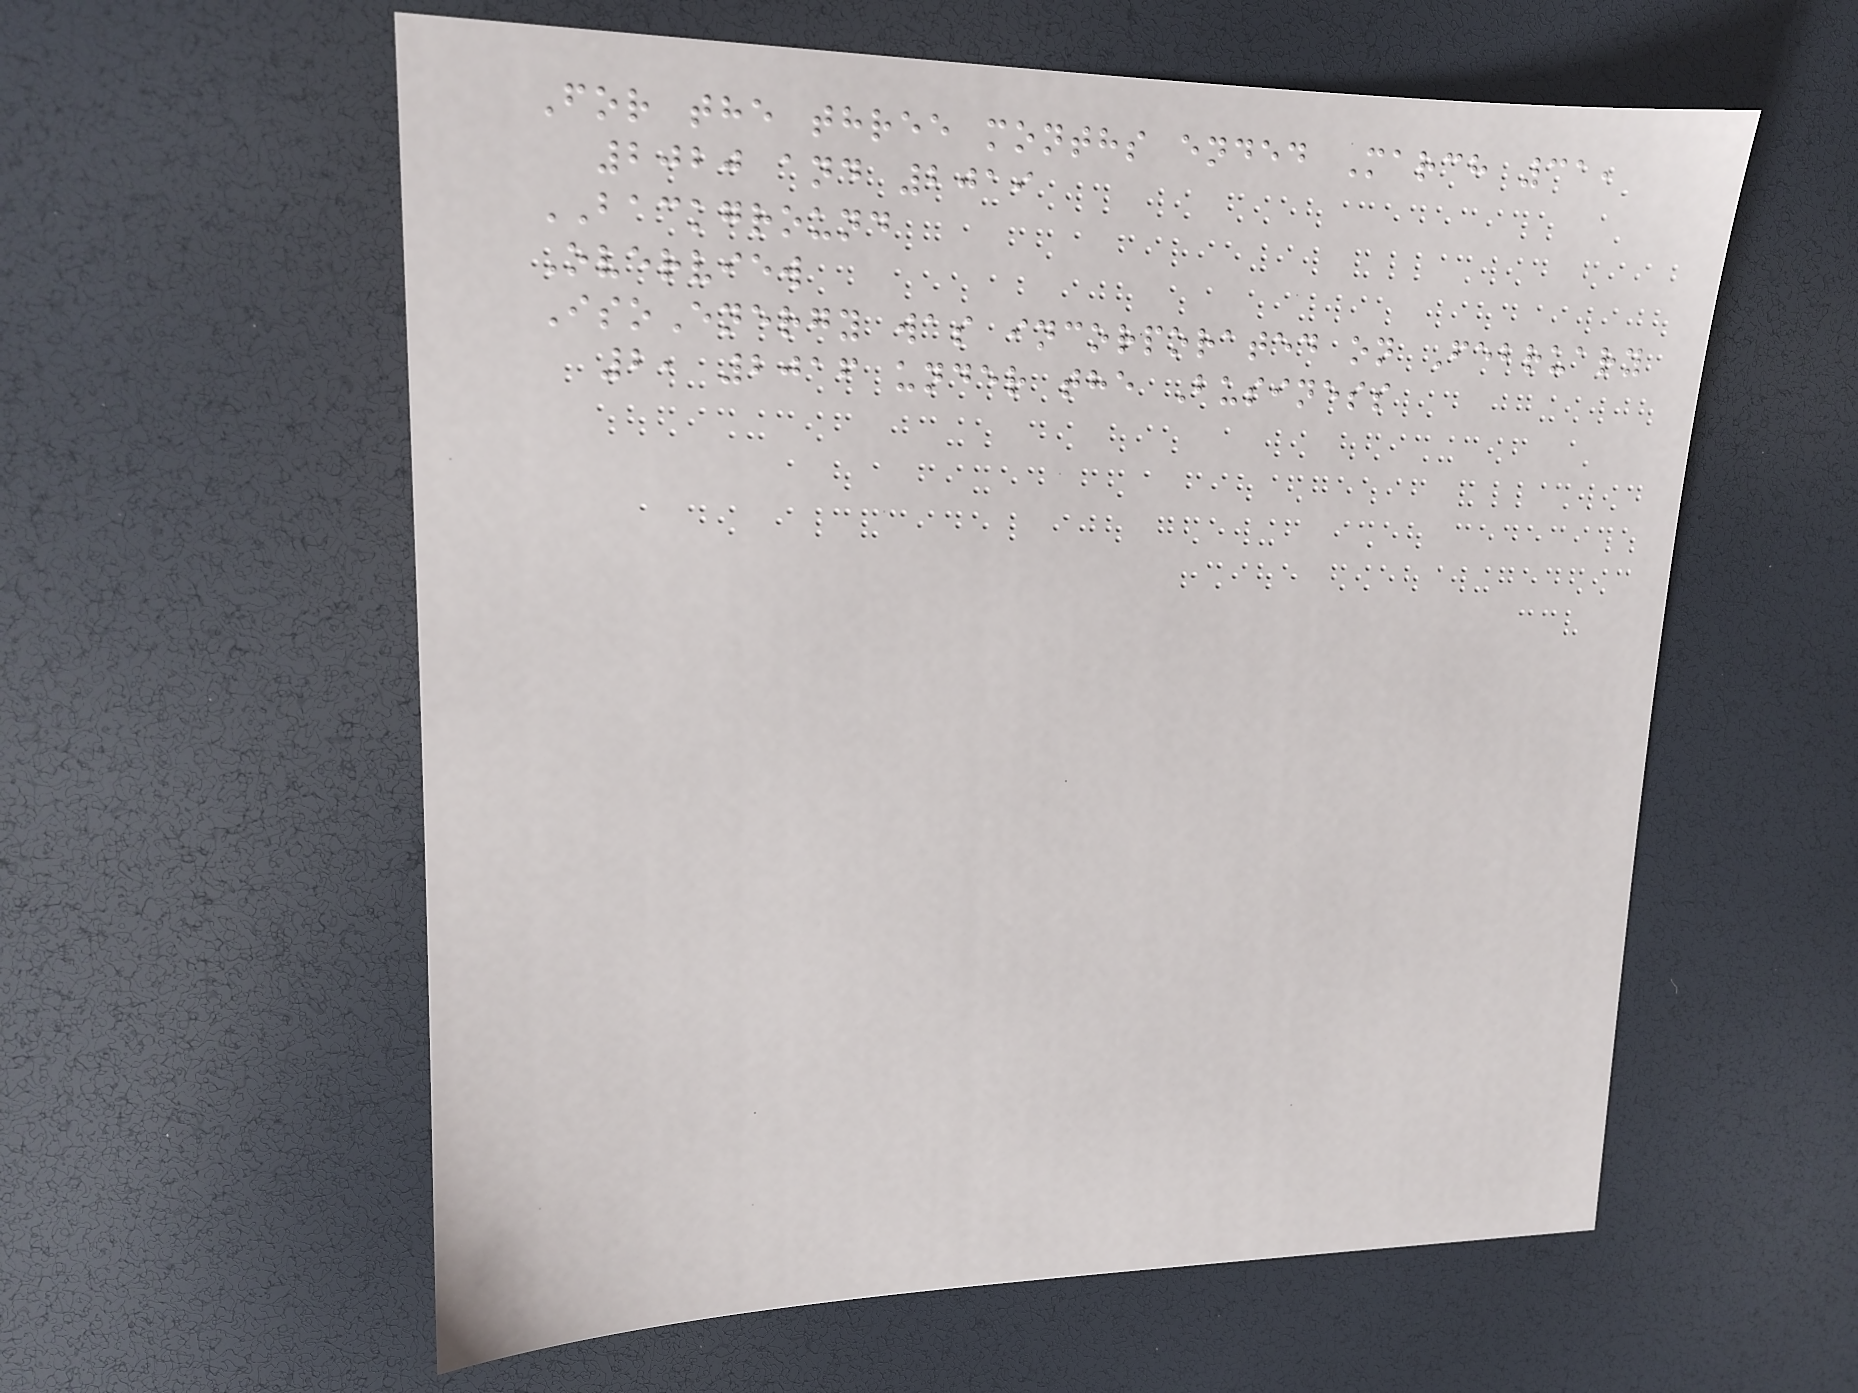For the three months ended March 31,
2020 and 2019
BACKGROUND
Overview
IsoEnergy was incorporated on February
2, 2016 under the Business
